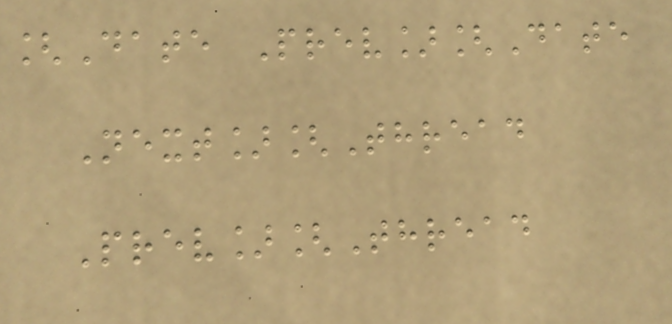[Date Prev][Date
Next][Thread
Prev][Thread
